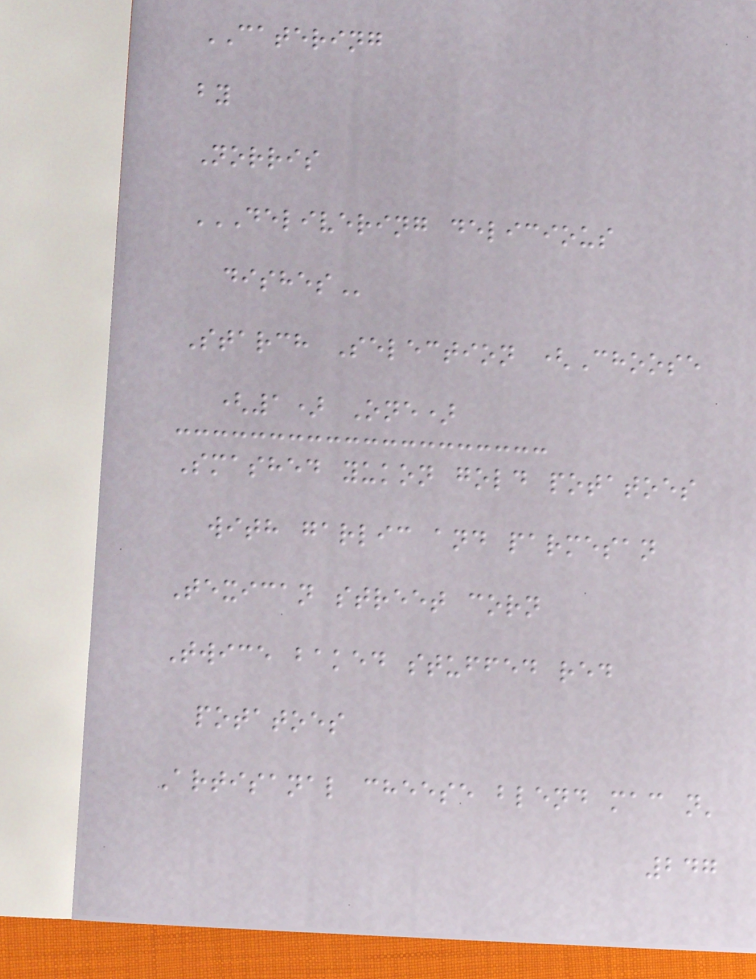CATERING
by
Norris
DELIVERING DELICIOUS
DISHES
Starch Selection (Choose
(1) One)
Smashed yukon gold potatoes
with garlic and parmesan
Texican street corn
Twice baked stuffed red
potatoes
Artisanal cheese blend mac n'
247
